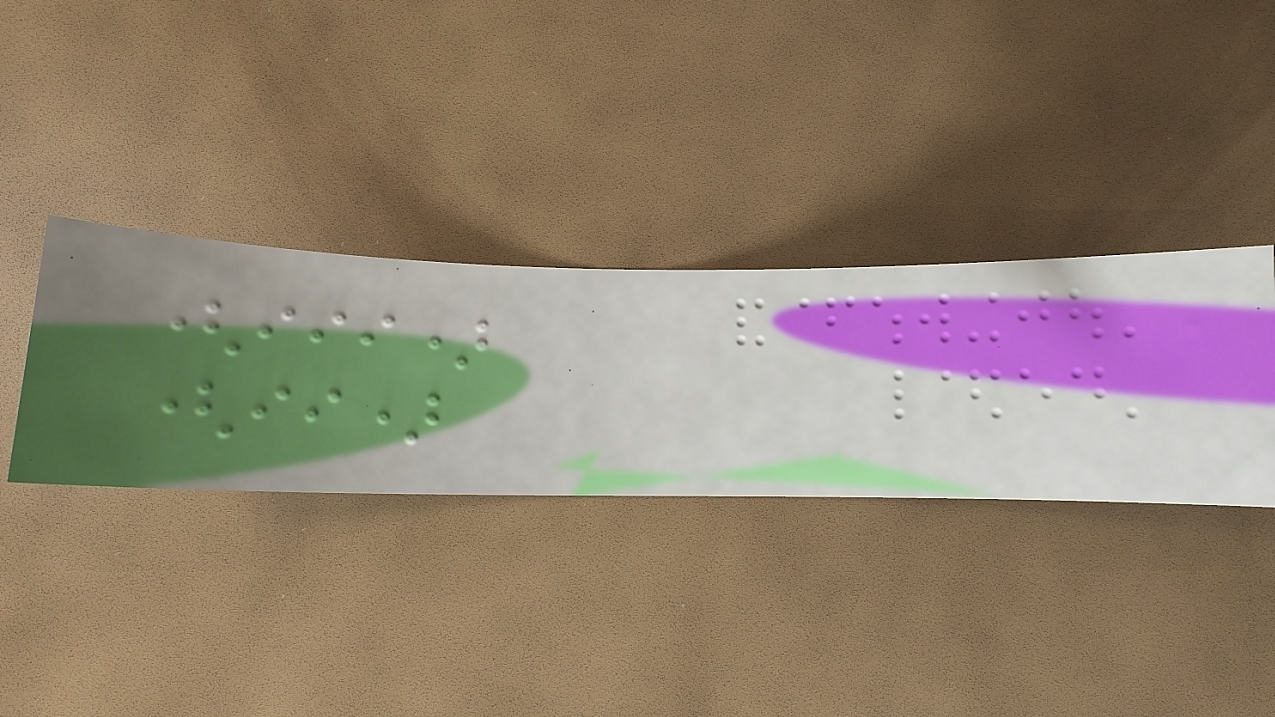(iii)
(ii)
